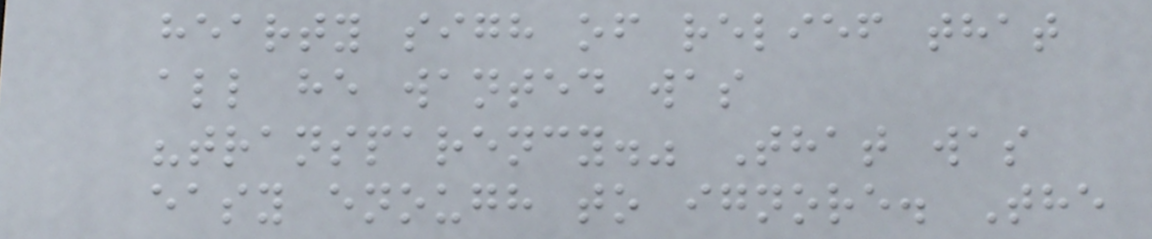hearty sigh of relief that
all he wanted was
"transparency." That was
easy enough to ignore. The
